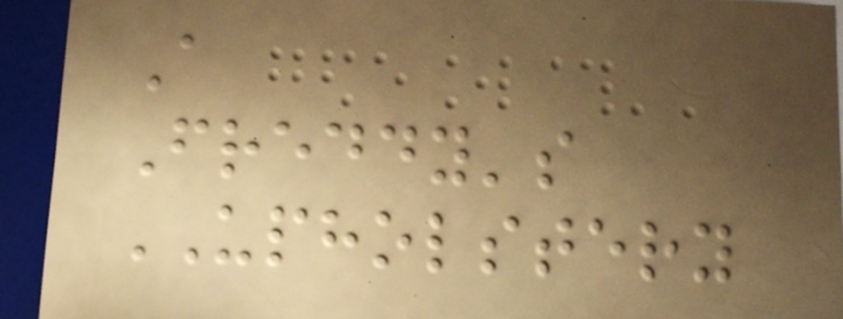A
Freddy's
UPHOLSTERY
